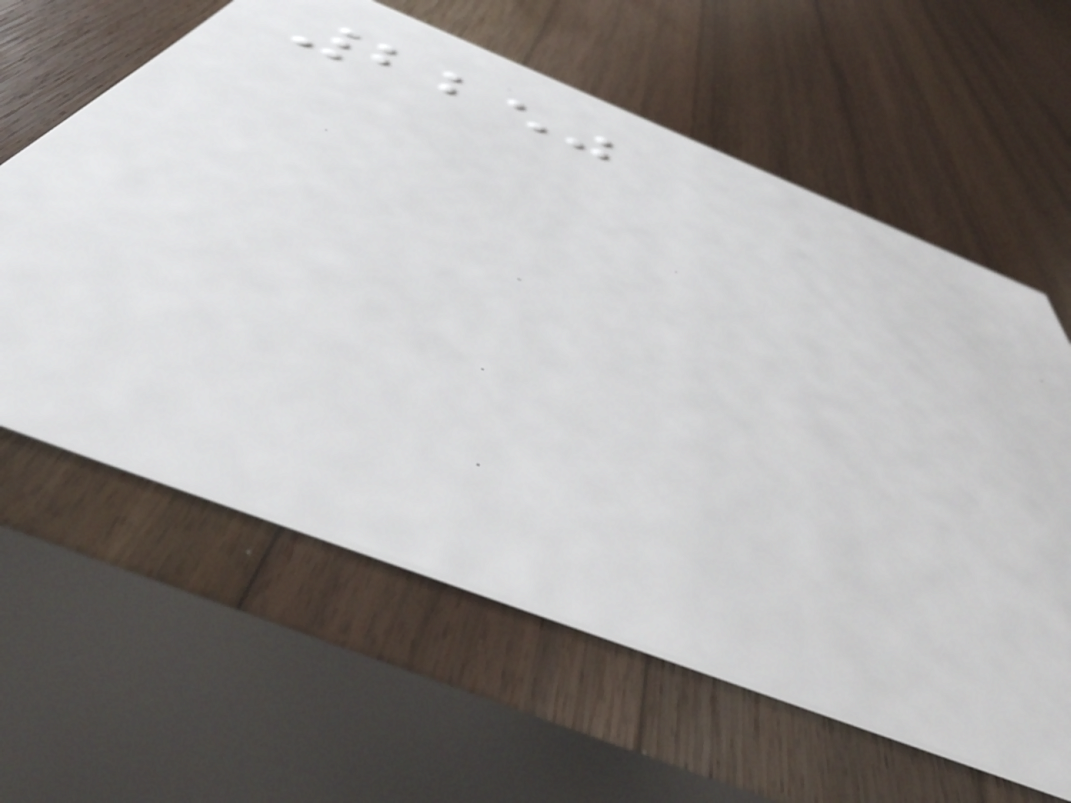2250
